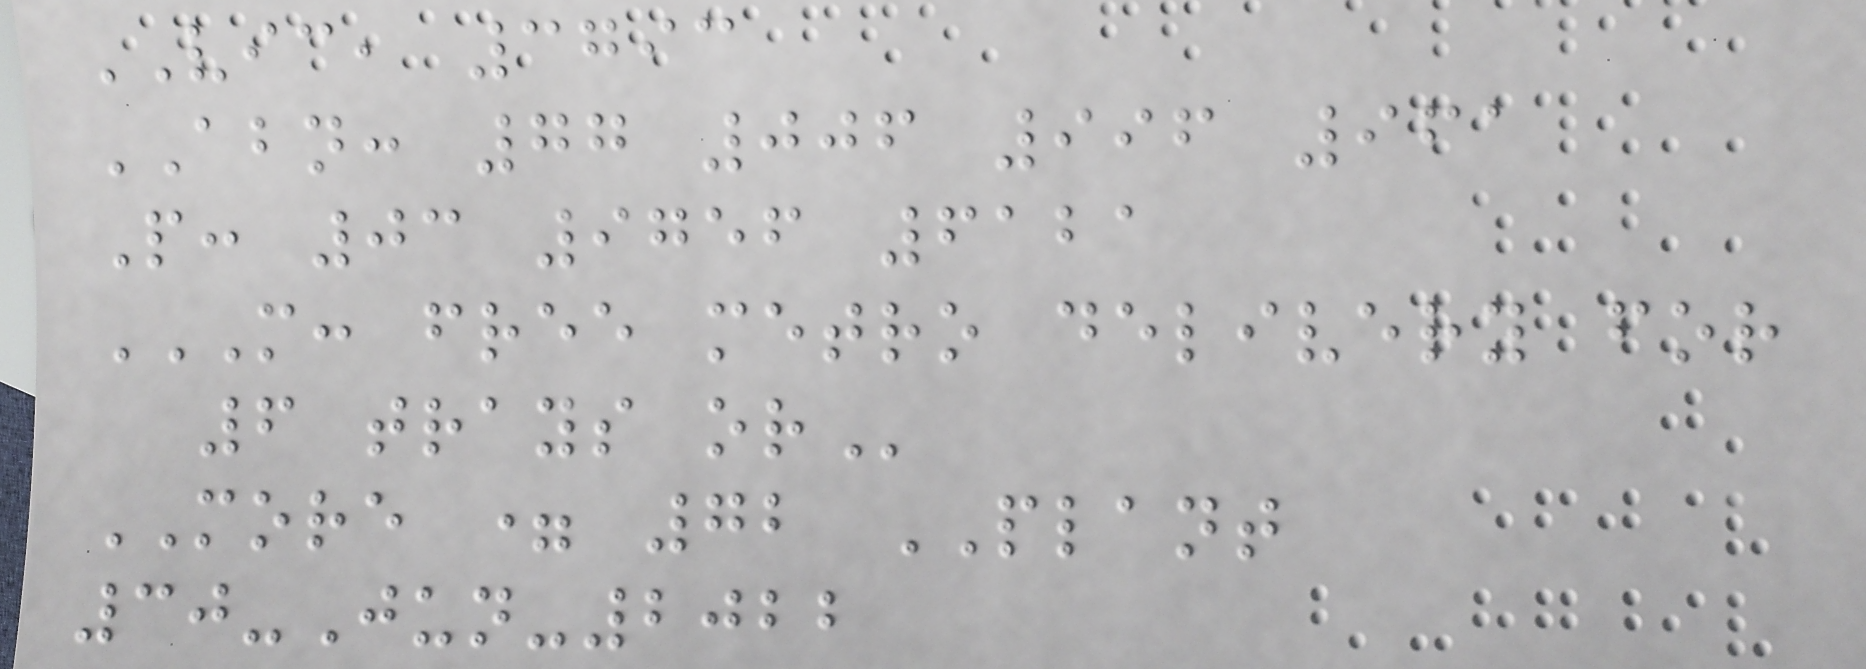VIC, 3793
ABN: 77 006 996 961
P: 03 9756 6121
M: FREE METRO DELIVERY FOR
6 TRAYS OR
MORE = 72 PLANT
30-Jun-2022
